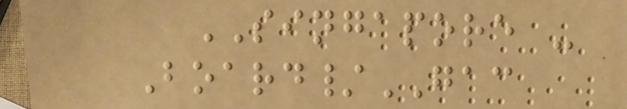SINGAPORE -
Board/GAC
